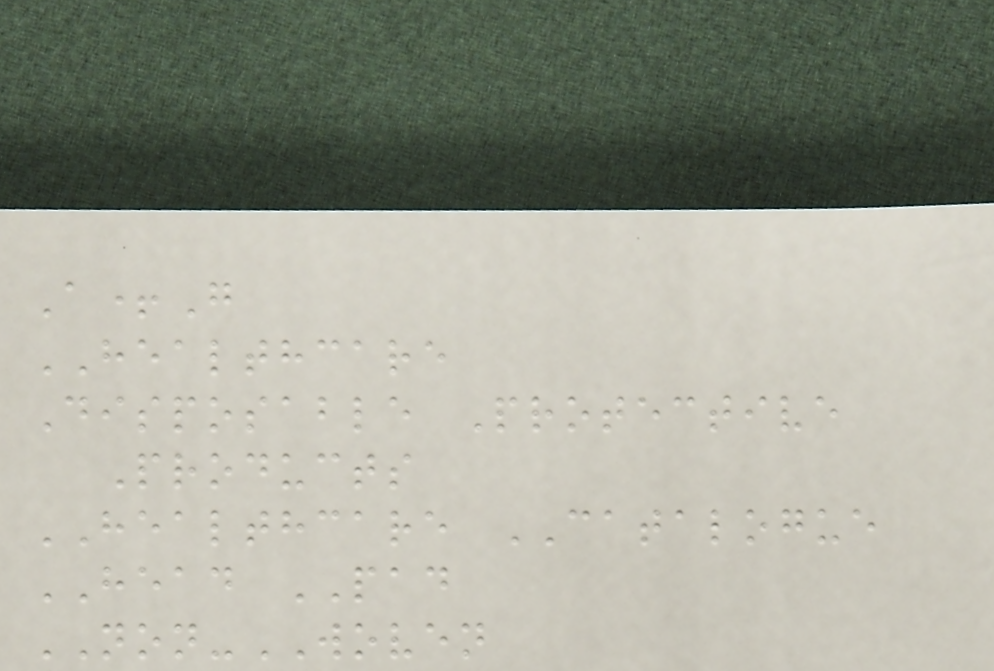A+G
HEALTHCARE
Disposable Protective
Products
HEALTHCARE CATALOGUE
HEAD PAD
NON-WOVEN
